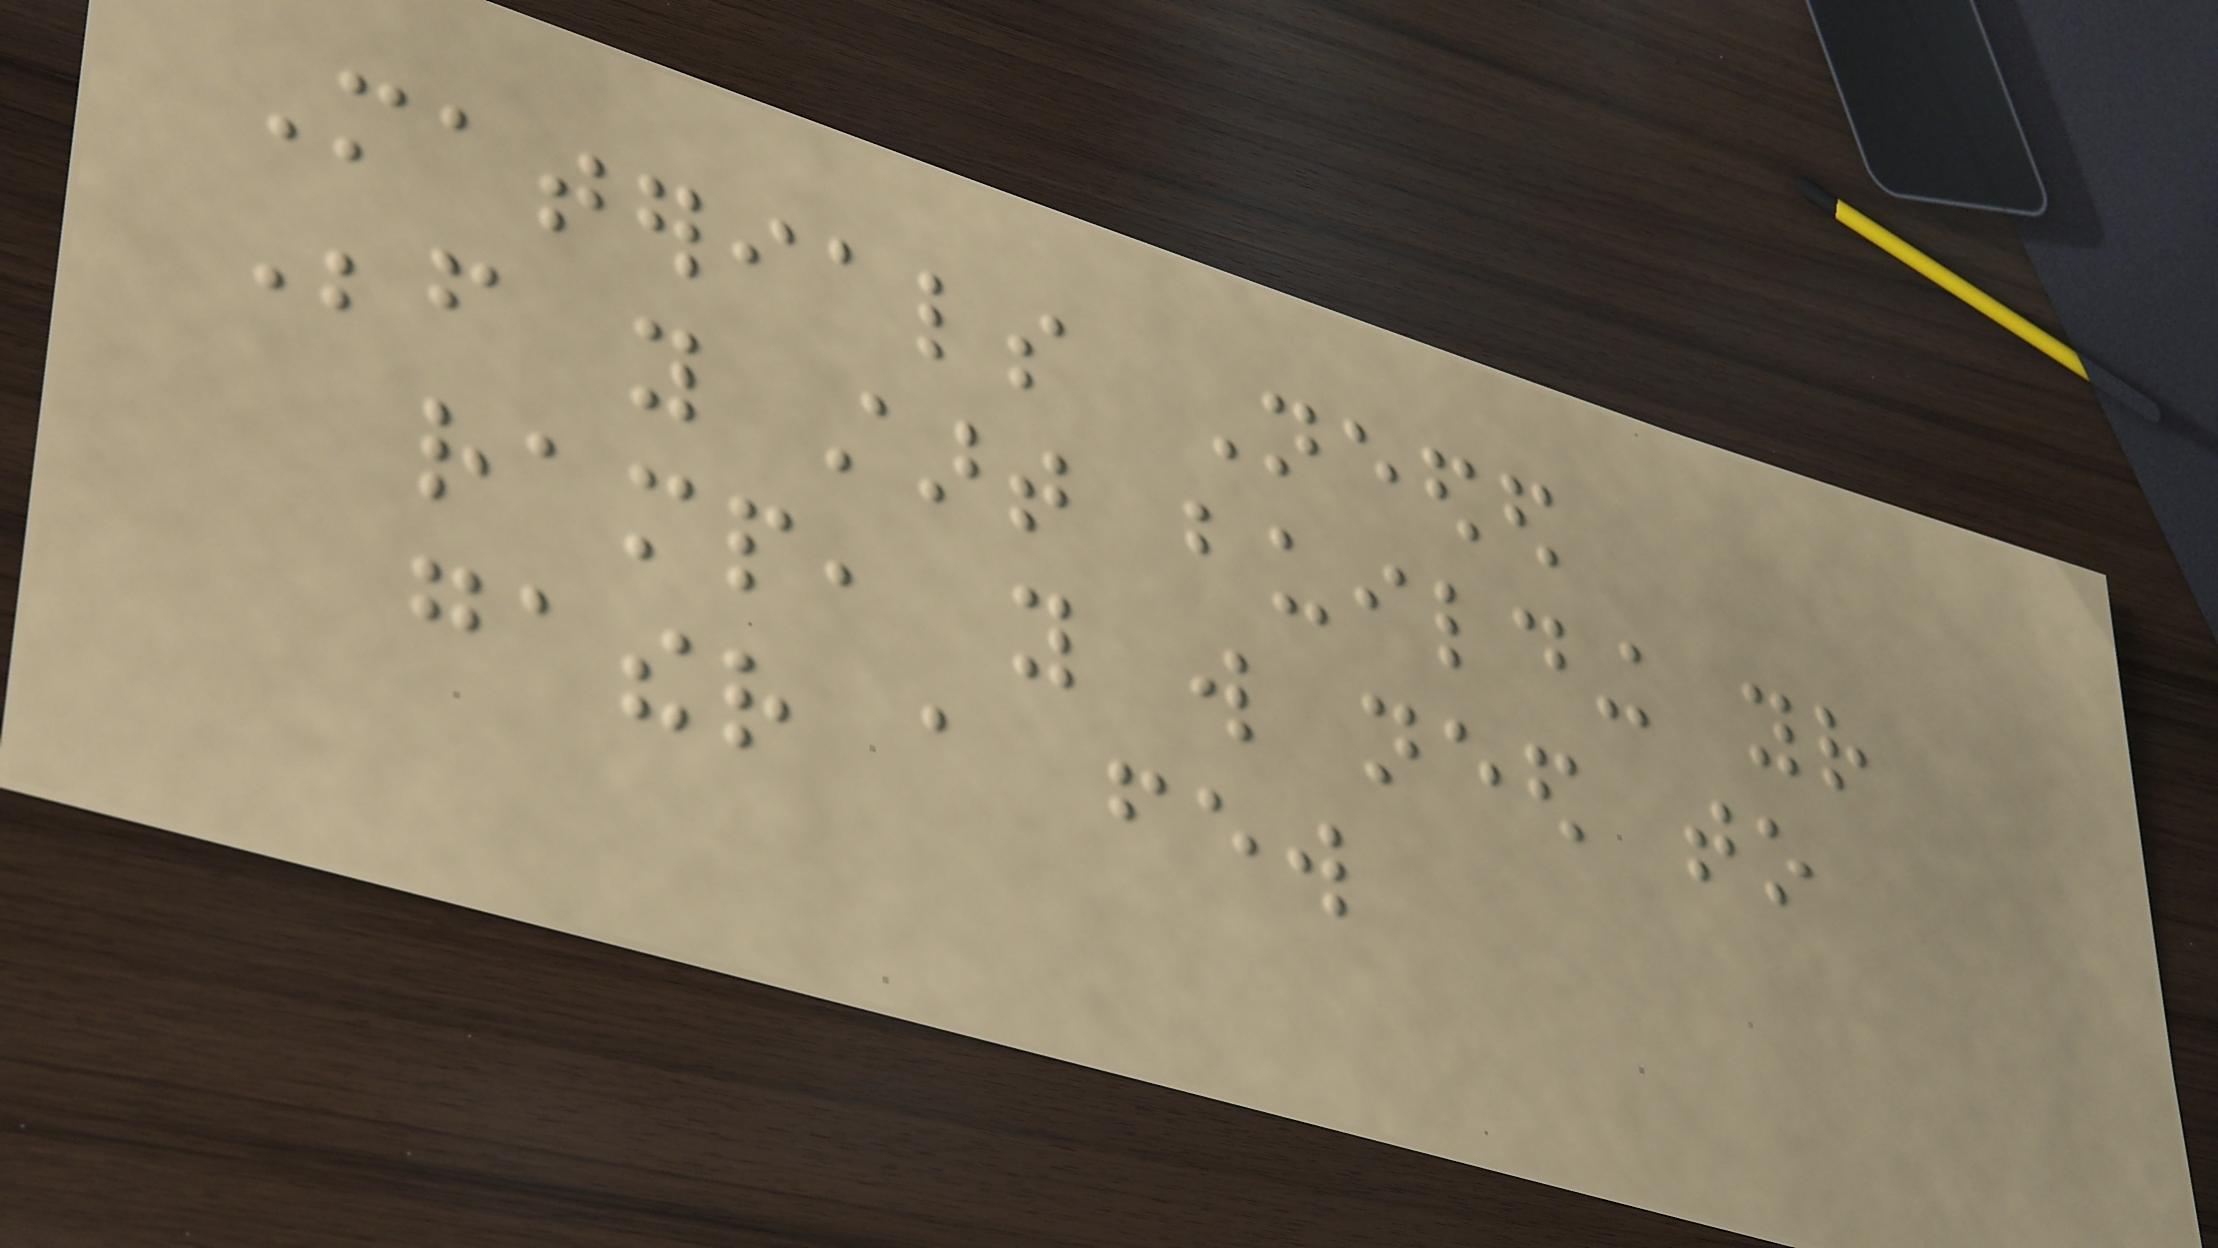Materials Needed
Before you start building your
ramp, you will need to
gather a few
